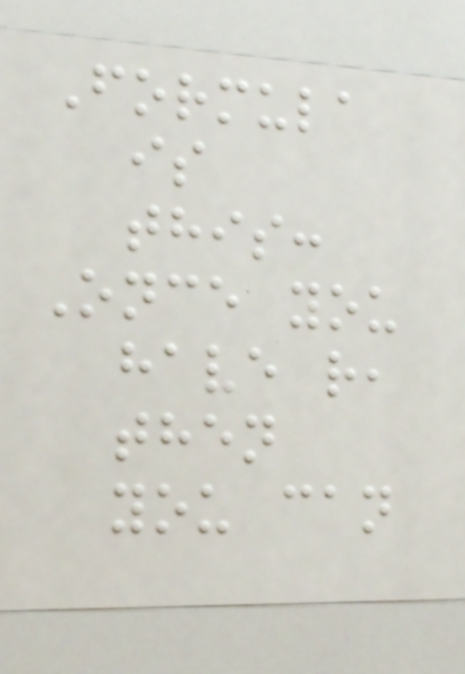Formula
is
this:
Once you
have r,
then
you can
